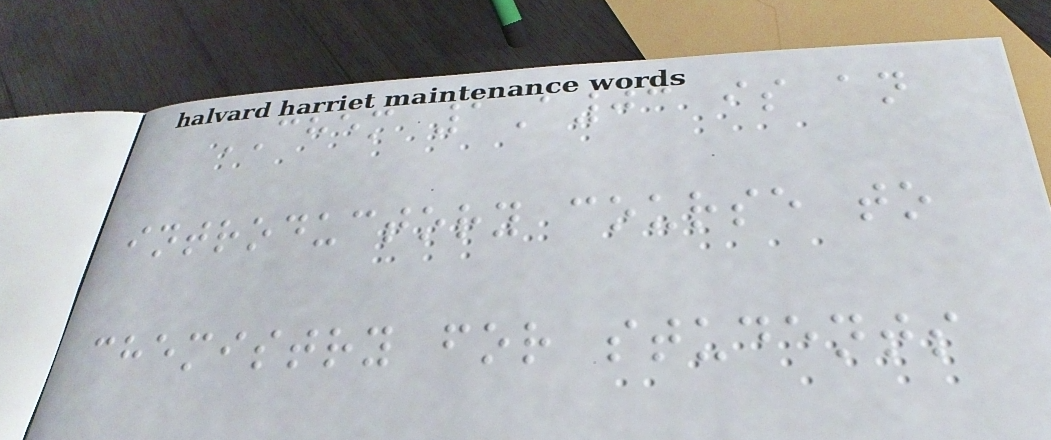CHEM 1A03 is an
introductory course to
chemistry for students
